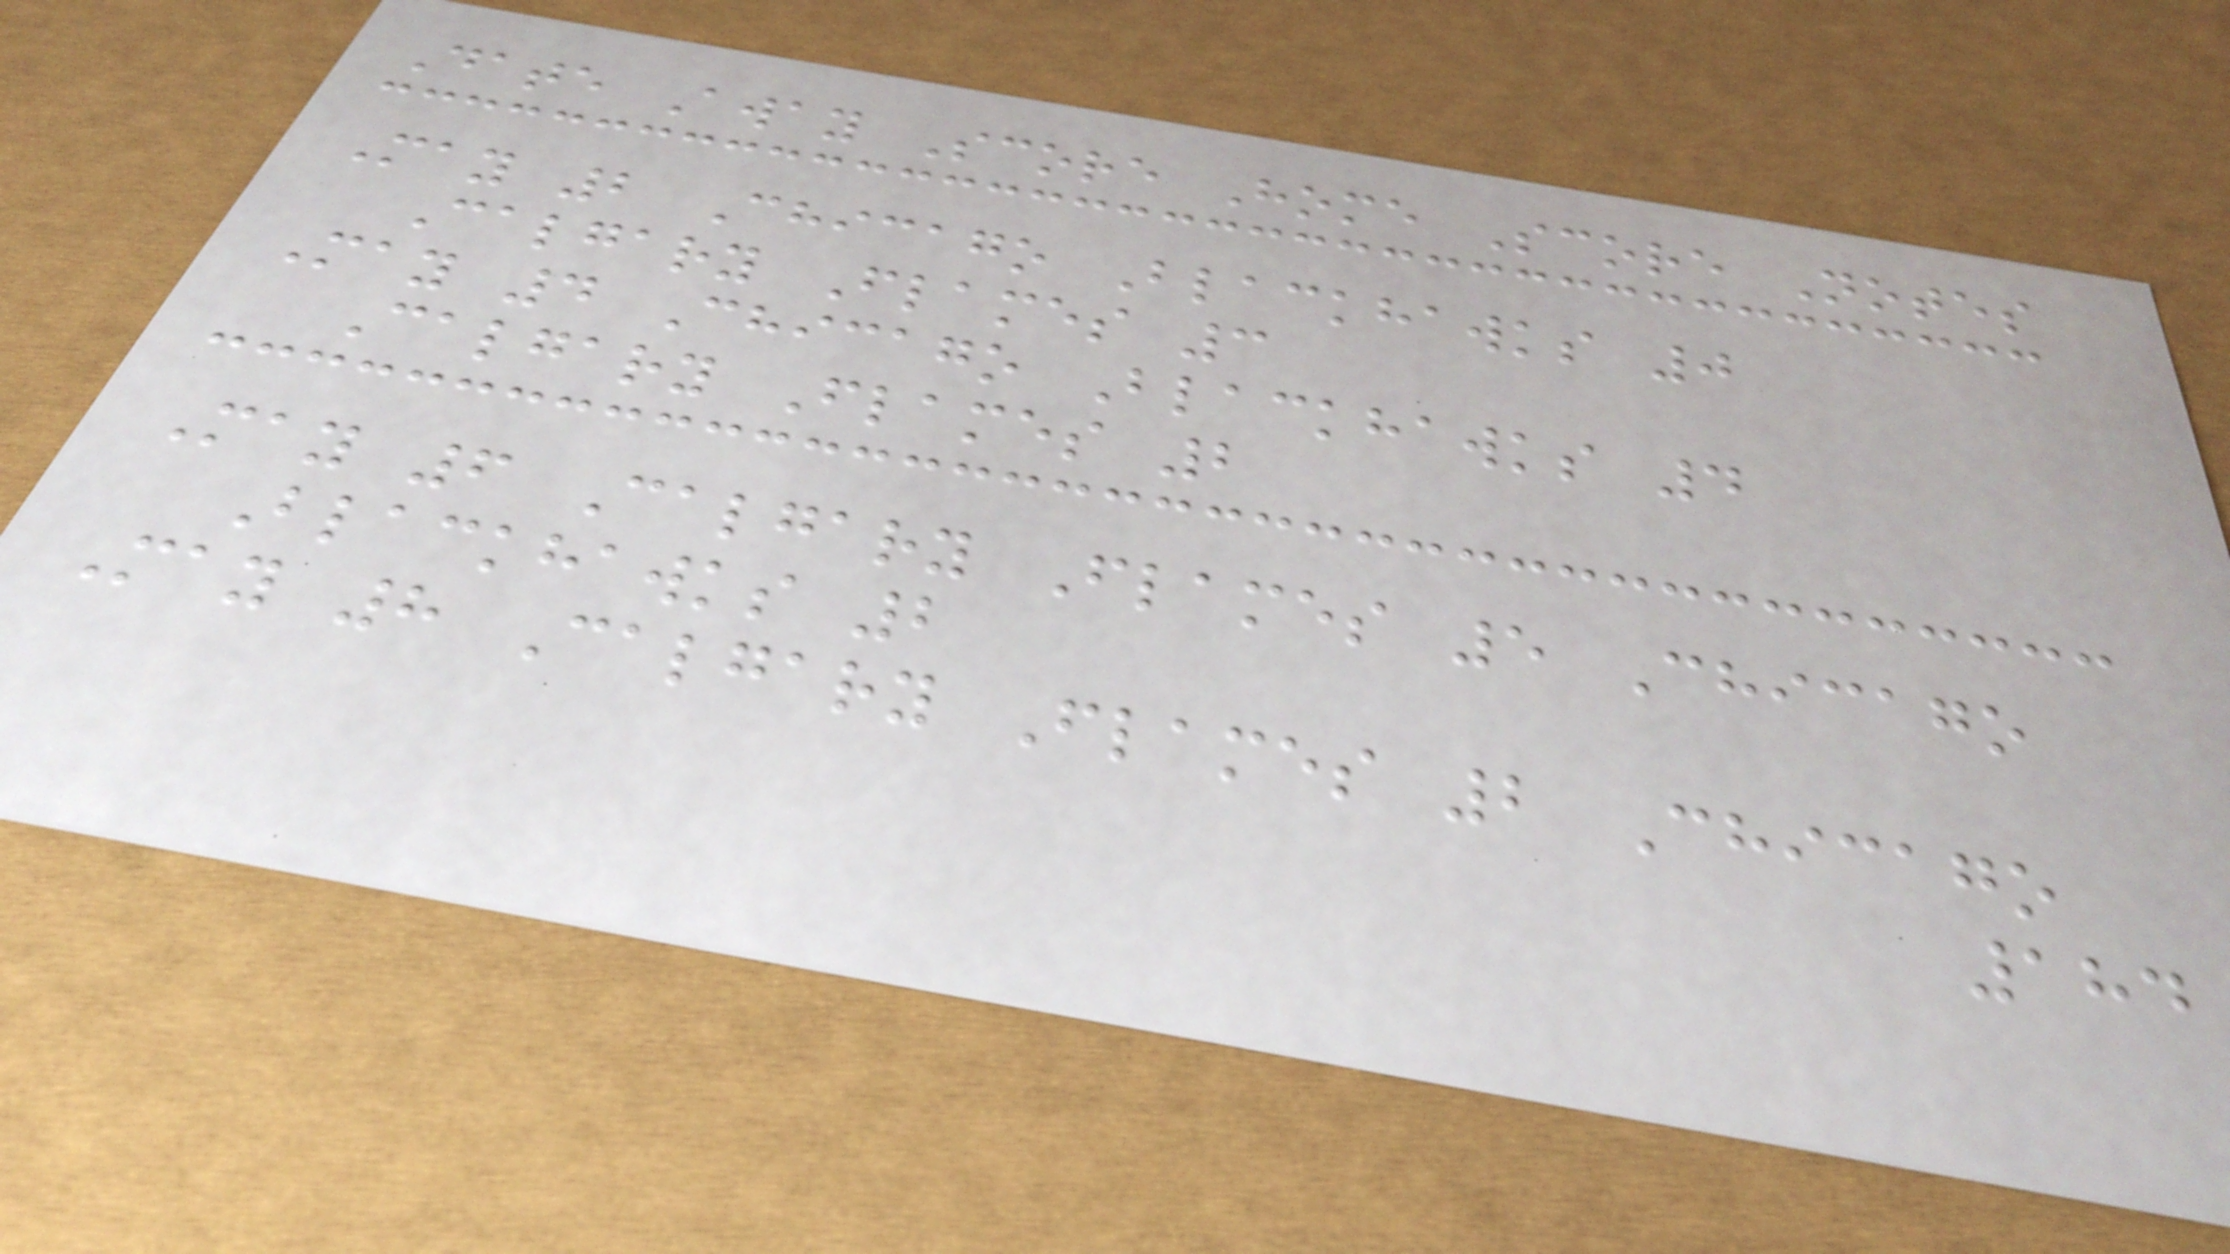Date Away Score Home Score Notes
May 2 Chicago Blackhawks 0
Calgary Flames 3
May 4 Chicago Blackhawks 4
Calgary Flames 2
May 6 Calgary Flames 5 Chicago
Blackhawks 2
May 8 Calgary Flames 2 Chicago
184
